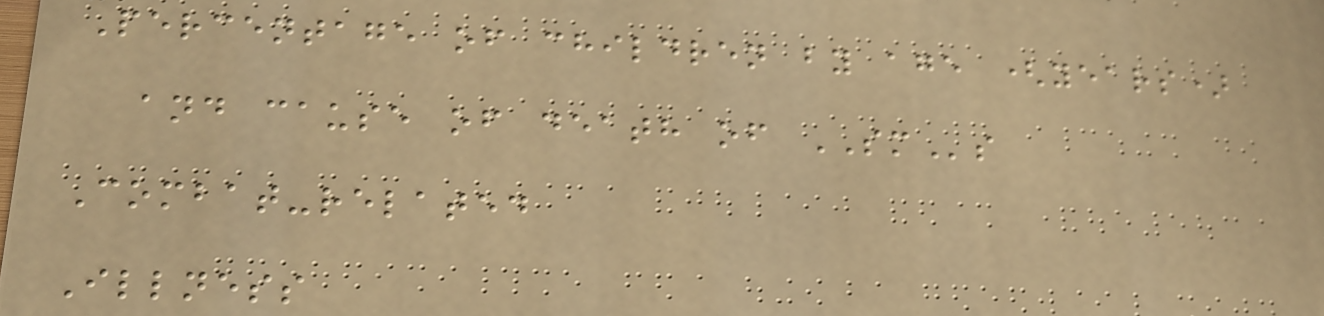Percentage of children by age (years)
and cause of death of SMs
Combat-related
Illness
